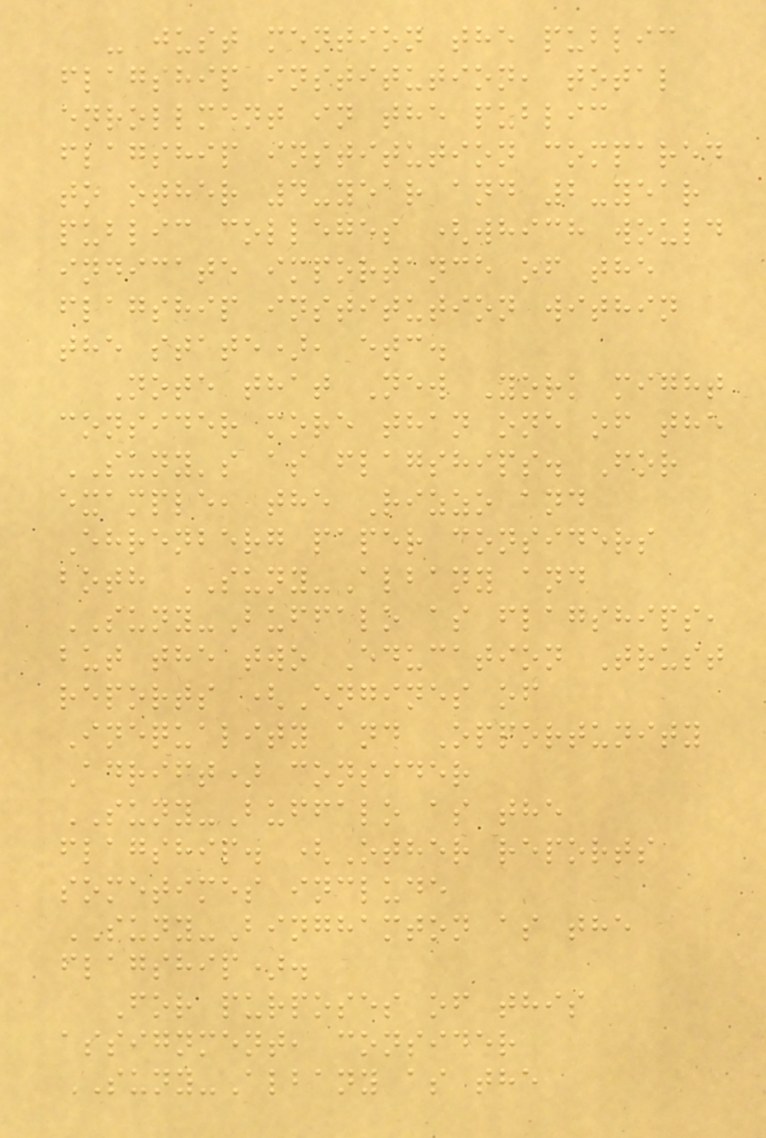- just mention the public
flagship institution, total
enrollment in the public
flagship institution compared
to other 4-year and 2-year
public colleges (which would
indicate importance of the
flagship institution within
the state), etc.
Note that New York might
consider more than one of the
SUNY's as flagships. For
example, the Rizzo and
Ehrenberg paper considers
both SUNY-Albany and
SUNY-Buffalo as flagships,
but the two Education Trust
reports (Engines of
Inequality and Opportunity
Adrift) consider
SUNY-Buffalo as the
flagship. (Other reports
sometimes include
SUNY-Binghamton as the
flagship).
For purposes of this
assignment, consider
SUNY-Albany as the
